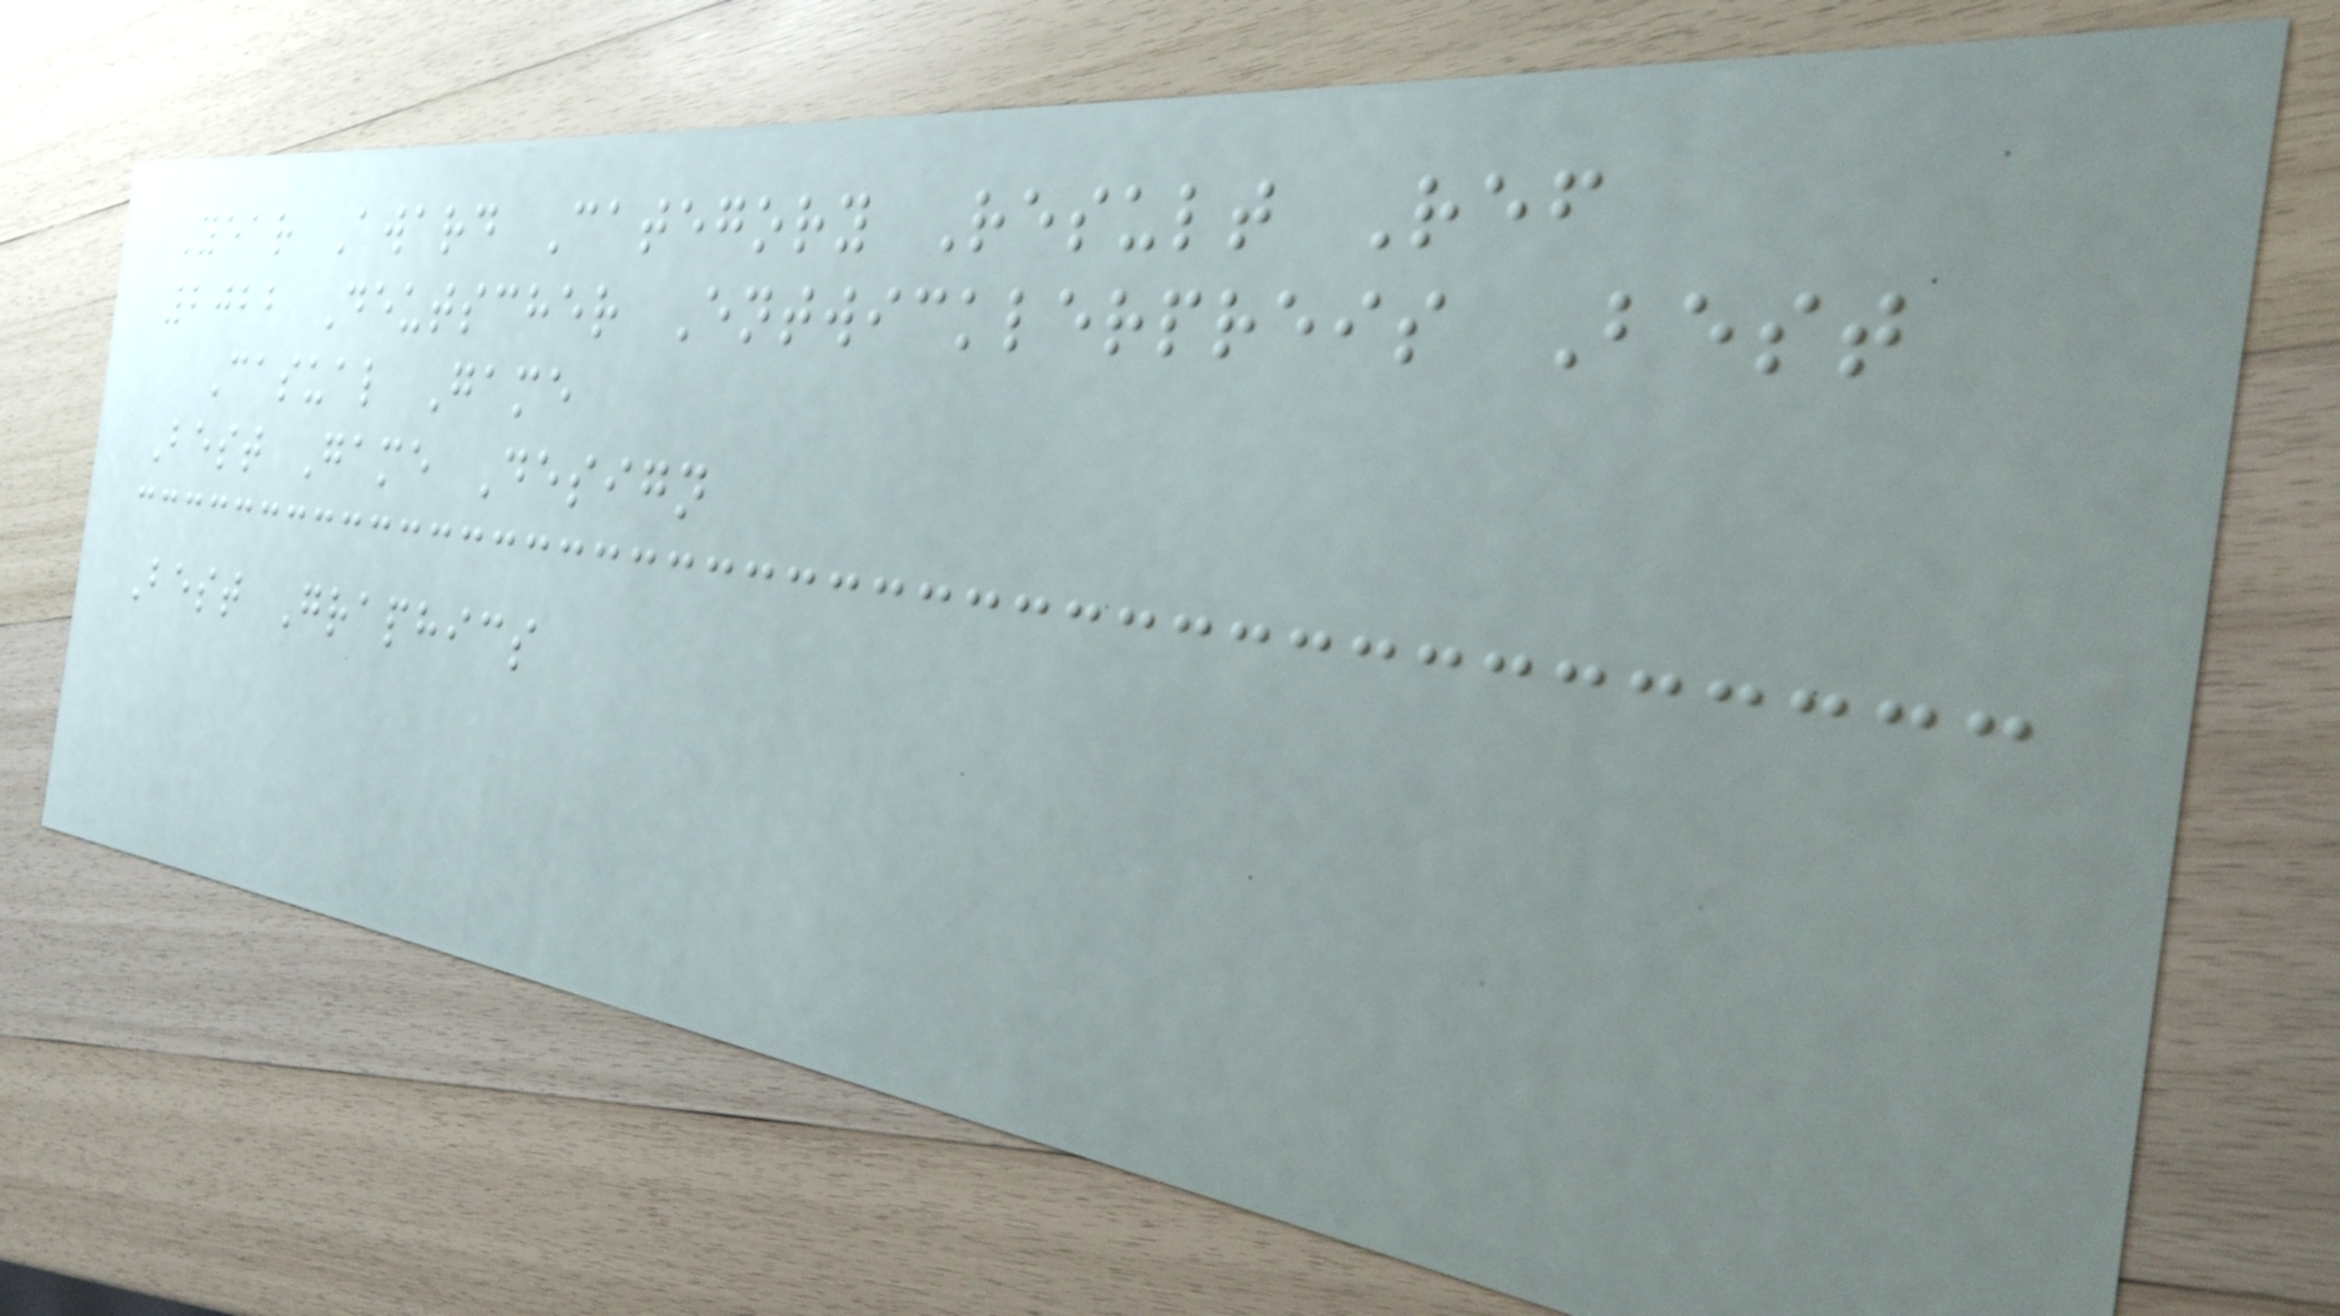Year Award Category Result Ref
2022 Deutscher Entwicklerpreis Best
Casual Game
Best Game Design
Best Graphics
